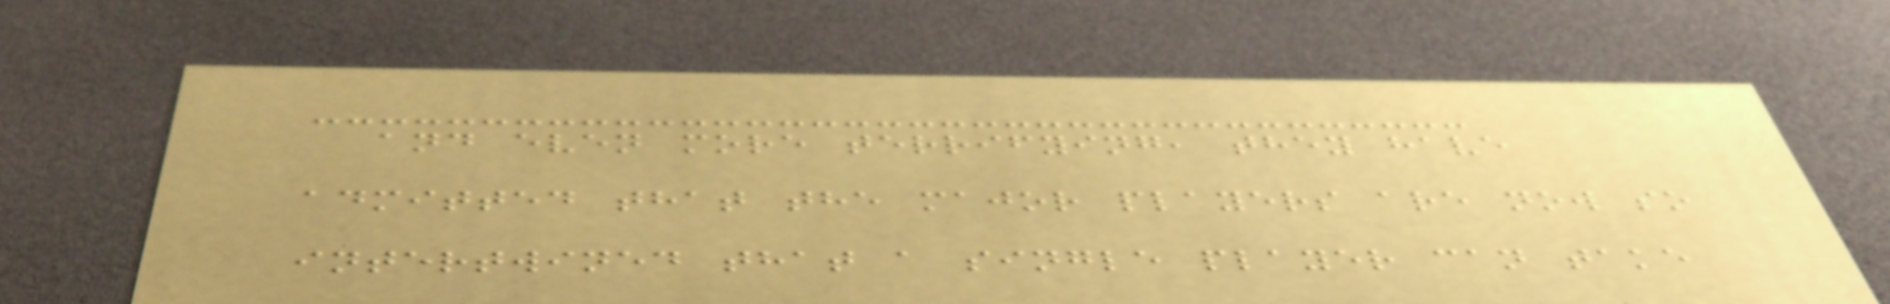and even more terrifying, they have
admitted that the major players are now so
intertwined that a single player can take
